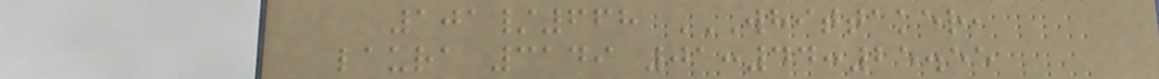101/668 WHITTAKER,
LAURA 3149 01:44:25.55
